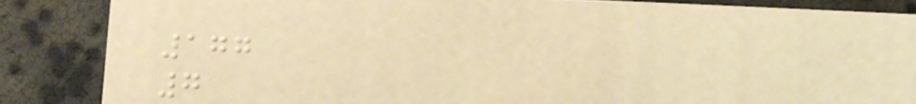177
7
